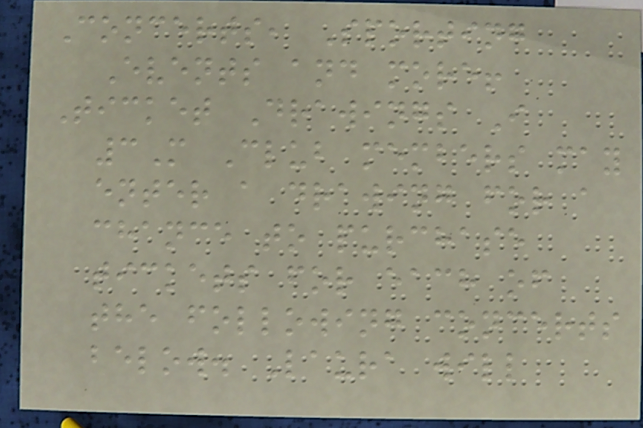Concerts, Sporting
Events and more!
Ticket Drawings I
3M Club members may
enter a drawing for a
chance to purchase
tickets for each of
the following concerts
below. Laura will
